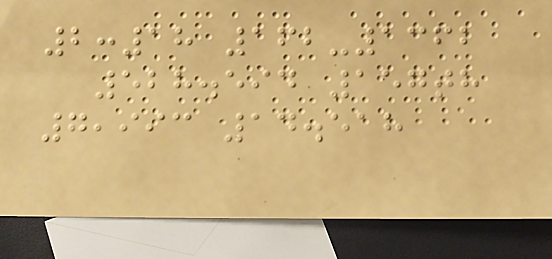2:18 162-1362
528.594 157th
7,993 14.518
